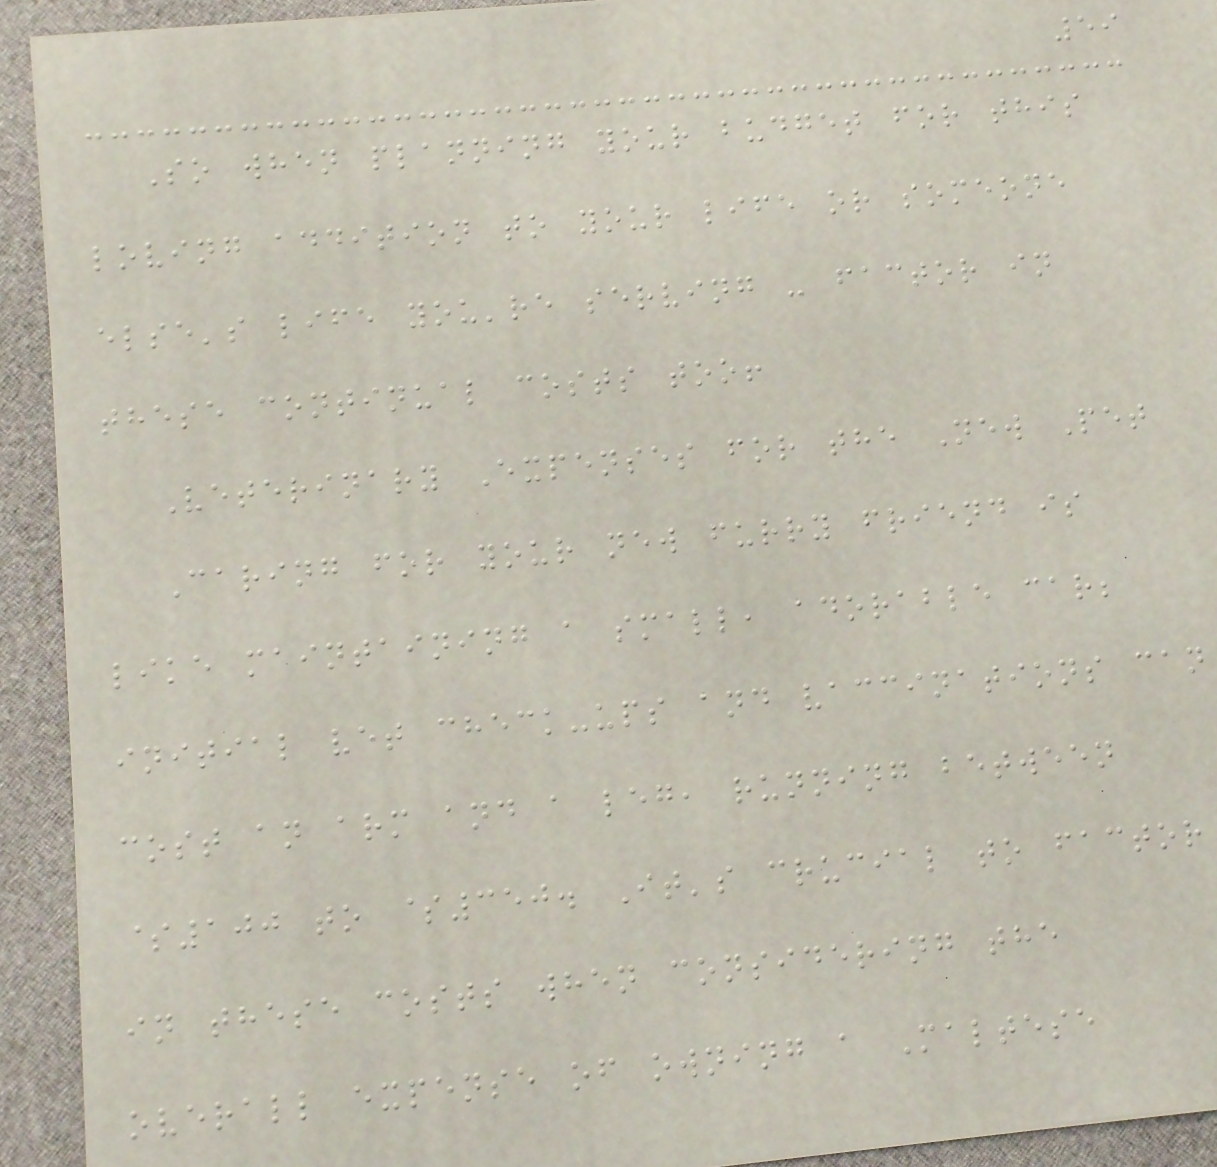59
So when planning your budget for this
loving addition to your life or someone
else's life you're serving - factor in
these continual costs too!
Veterinary Expenses for the New Pet
Caring for your new furry friend is
like maintaining a small, adorable car;
initial vet check-ups and vaccinations can
cost an arm and a leg, running between
$100 to $350. It's crucial to factor
in these costs when considering the
overall expense of owning a Maltese
